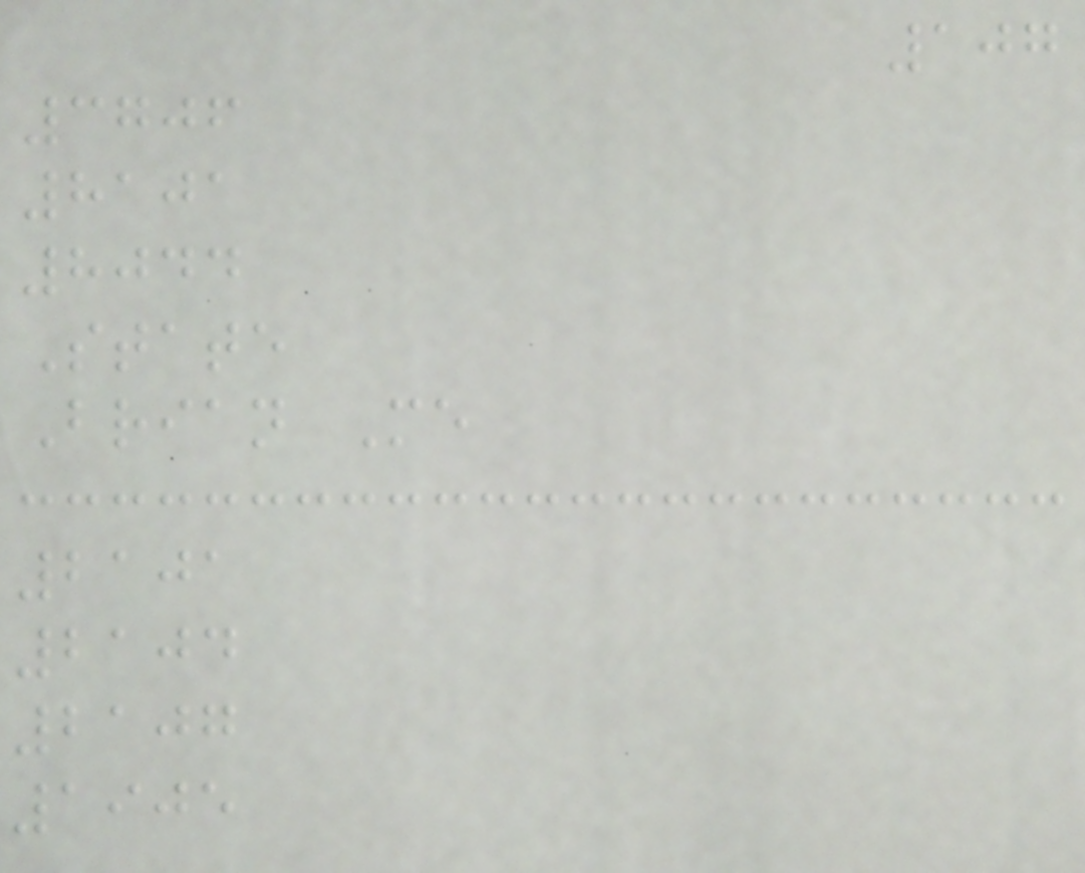107
3706
8101
8044
State
Brian Me
2101
2104
2107
1905
